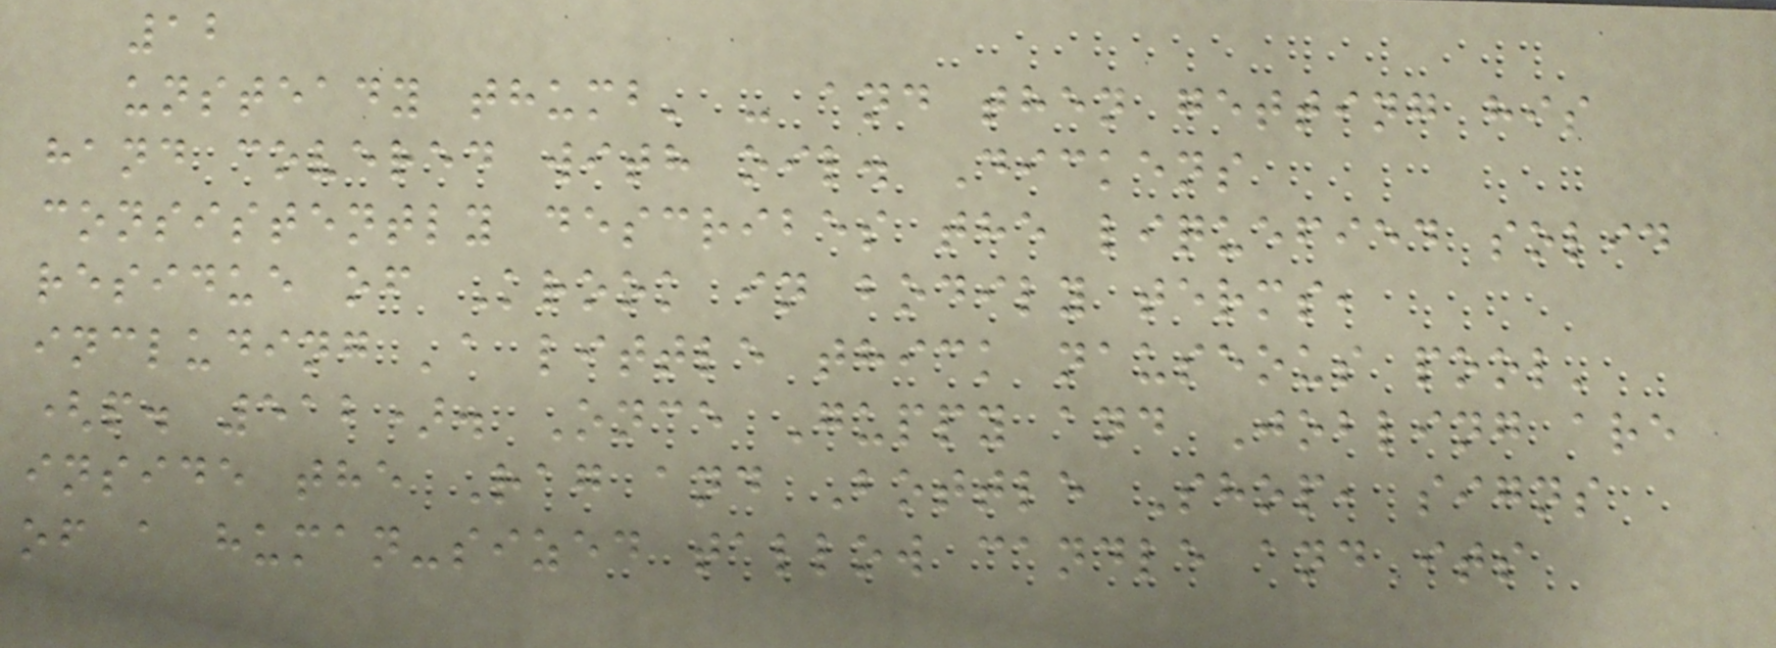12
unsteady thumb' - and then getting his
hand covered with oil. Dickens
consistently describes the liquefied solid
residue of Krook in bodily terms,
including 'a little thick nauseous pool'
(p. 512). Once Guppy and Jobling are
inside the Rag and Bottle Shop, signs
of a human-sized tallow candle and its
